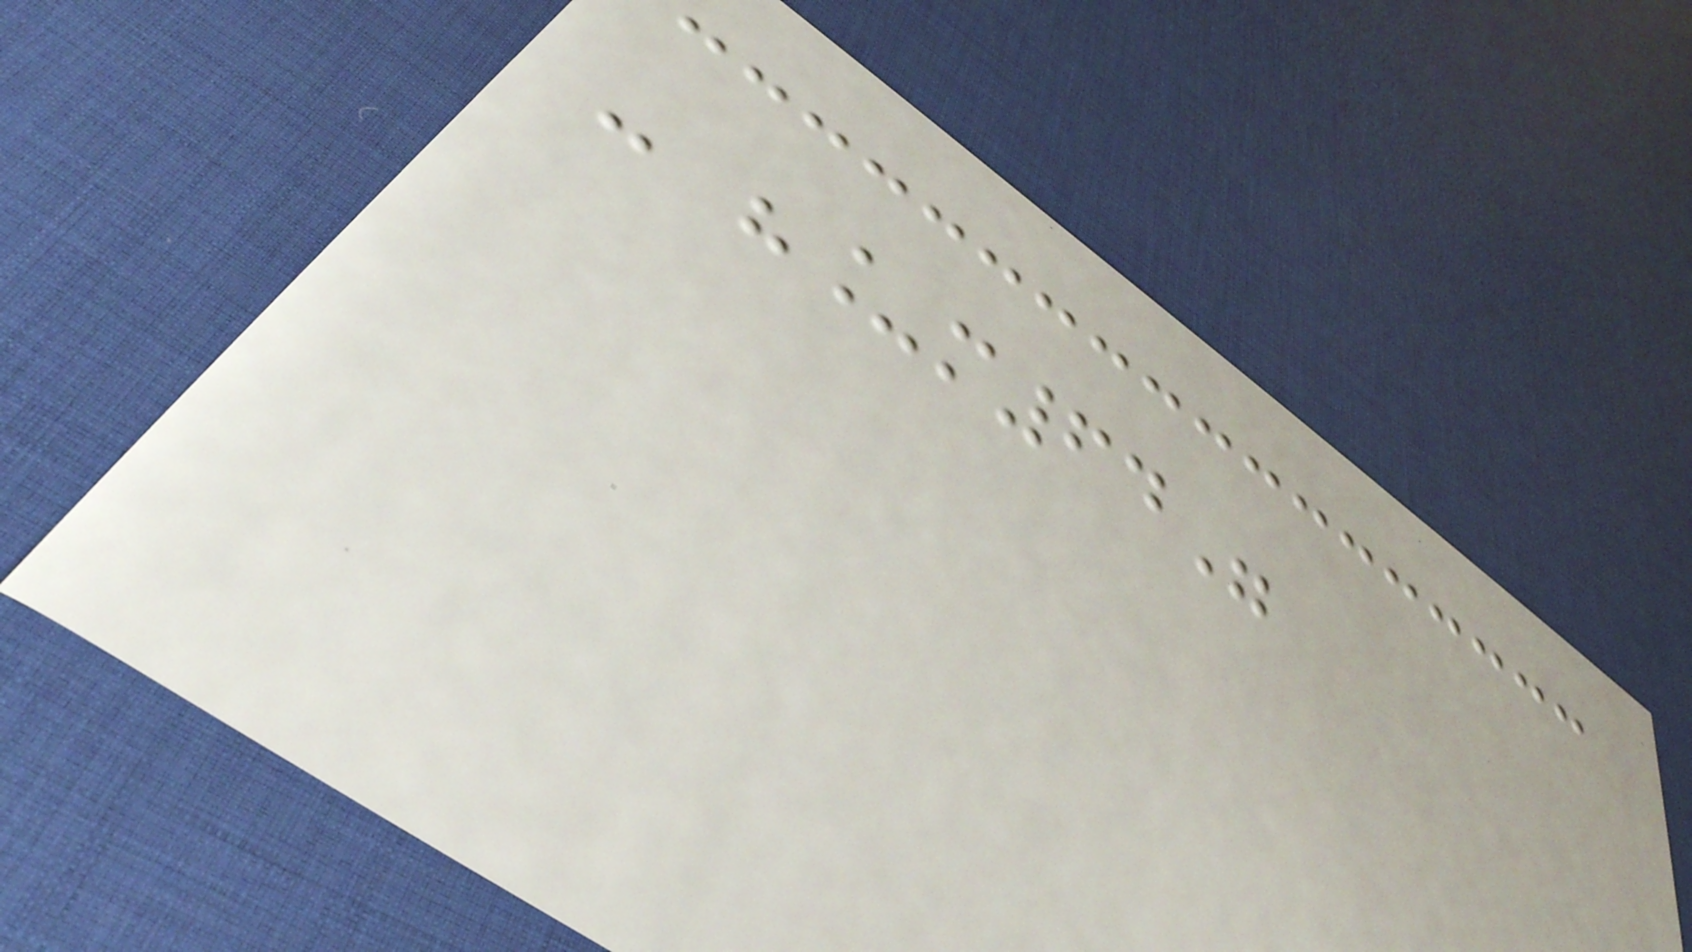- "_m64"
